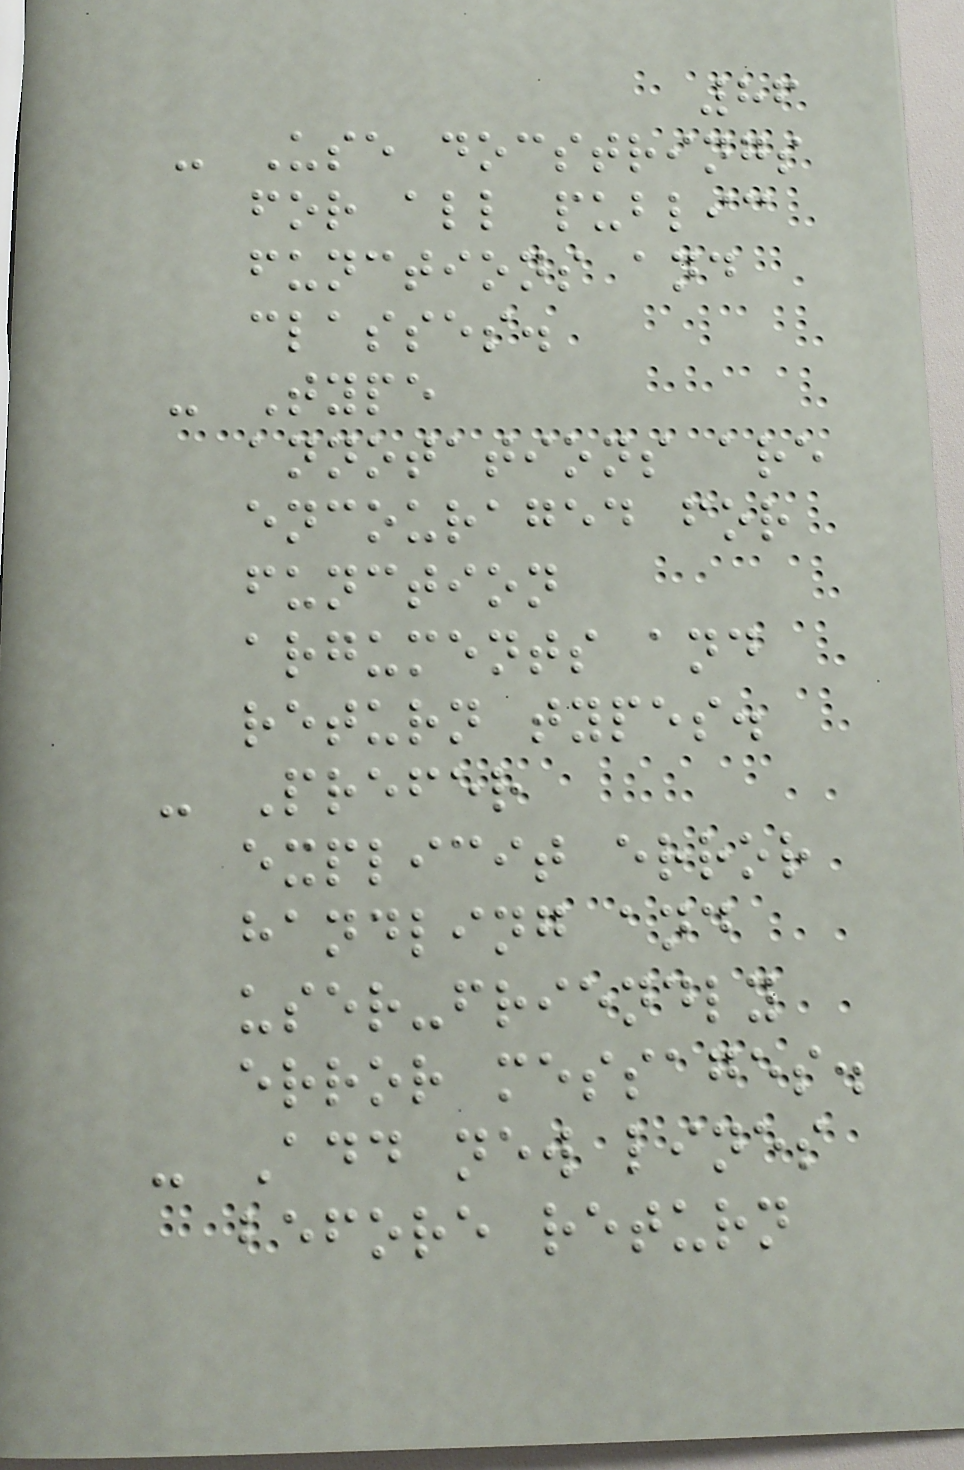86
- Use docstrings
for all public
functions and
classes.
- Type
annotations are
encouraged for
function
arguments and
return types.
- Prefer
explicit error
handling and
user-friendly
error messages.
- Add new lines
before return
